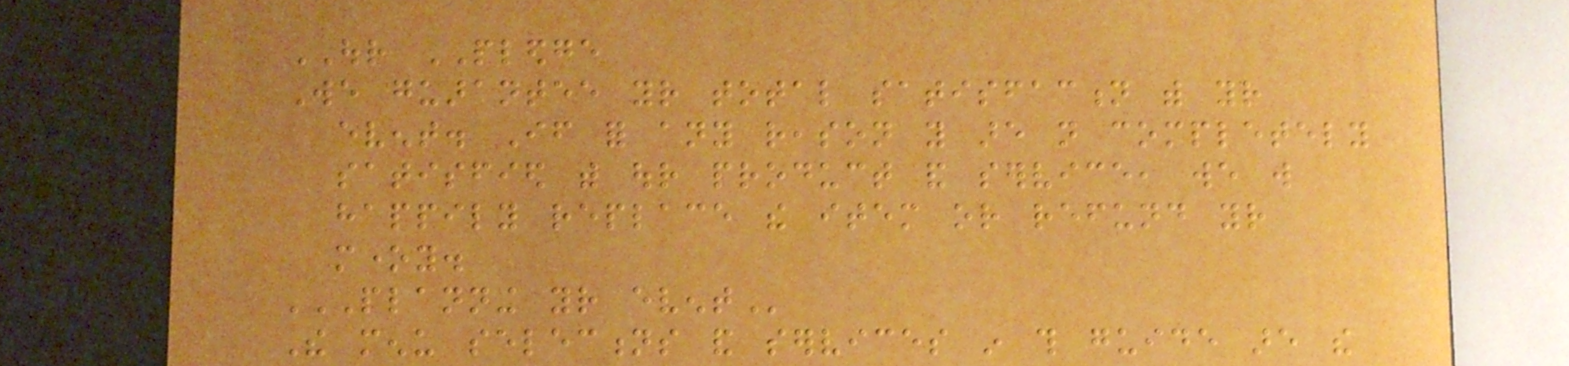OUR PLEDGE
We guarantee your total satisfaction with your
event. If for any reason you are not completely
satisfied with our product and service, we will
happily replace the item or refund your
money.
PLANNING YOUR EVENT
The menu selections and services in this guide are the
